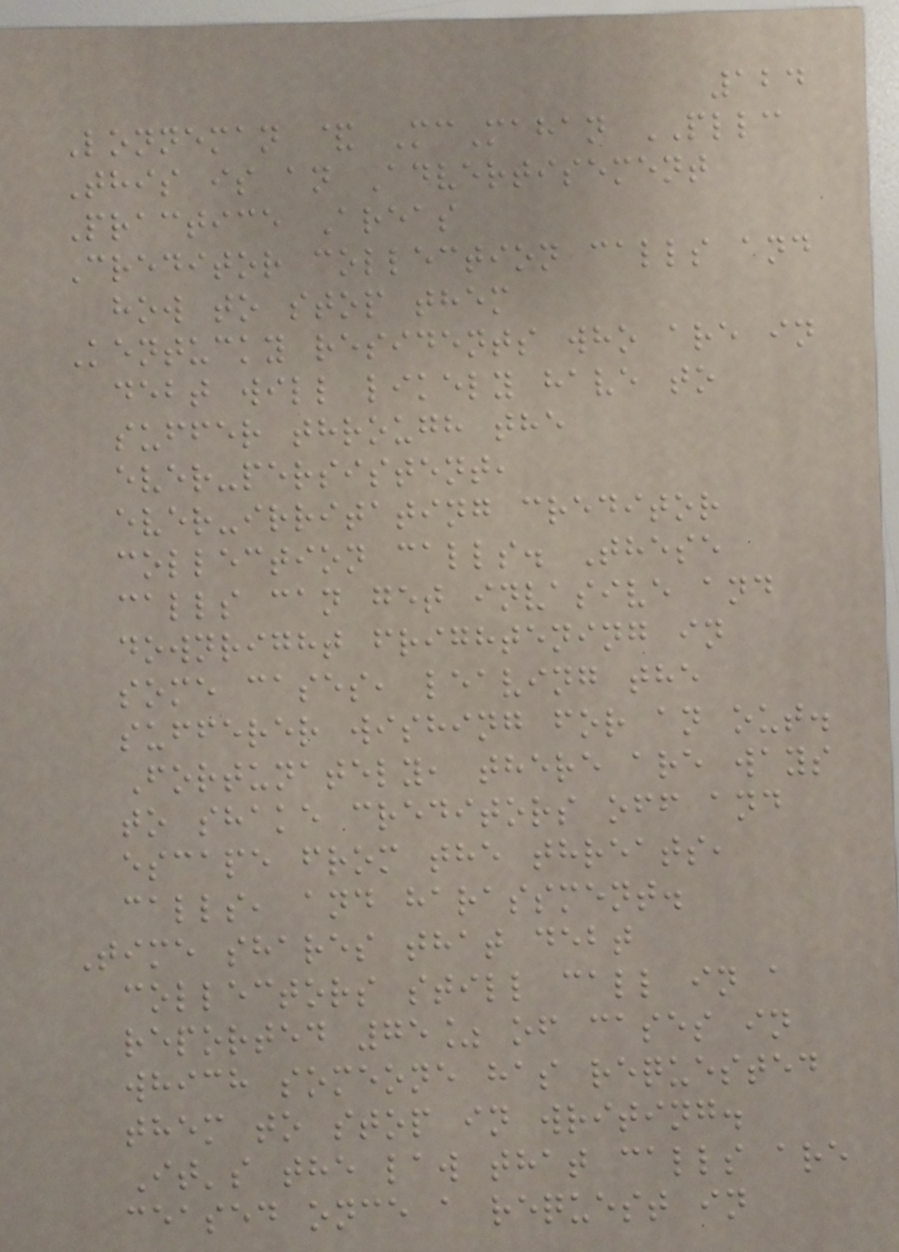124
Lonneman & McMahan PLLC
This is an Advertisement
Practice Areas
Creditor collection calls and
how to stop them
Kentucky residents who are in
debt will likely have to
suffer through the
ever-persistent,
ever-irritating creditor
collection calls. These
calls can get invasive and
downright frightening in
some cases, leaving the
sufferer wishing for an out.
Fortunately, there are ways
to shake creditors off and
escape from the threats,
calls, and harassment.
Time shares that debt
collectors still call in a
reported 75% of cases in
which someone has requested
them to stop in writing.
It's the law that calls are
ceased once a request in
